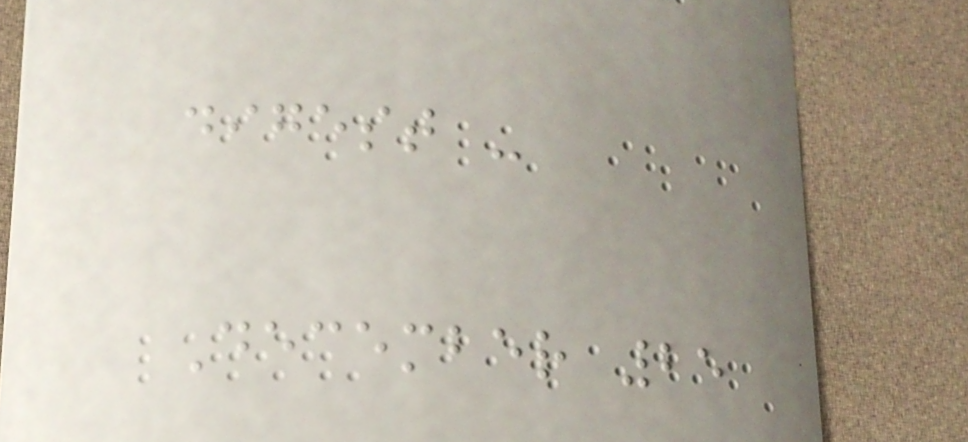digest -
December 25
